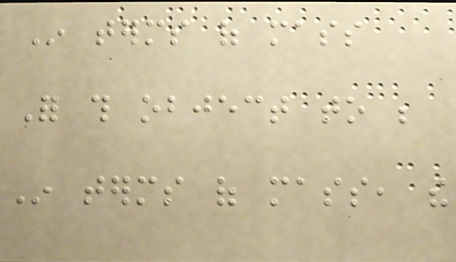In terms of mass
For this object to be
In terms of mass, the
